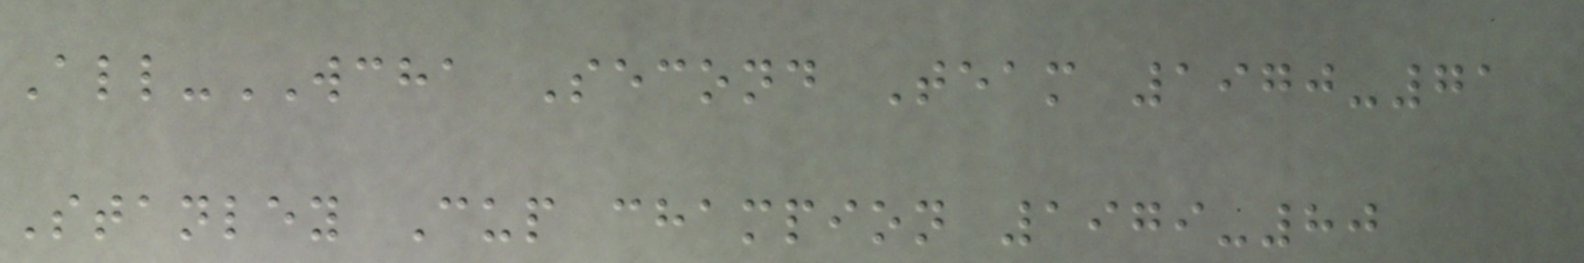All-WCHA Second Team 1970-71
Stanley Cup champion 1979-80
